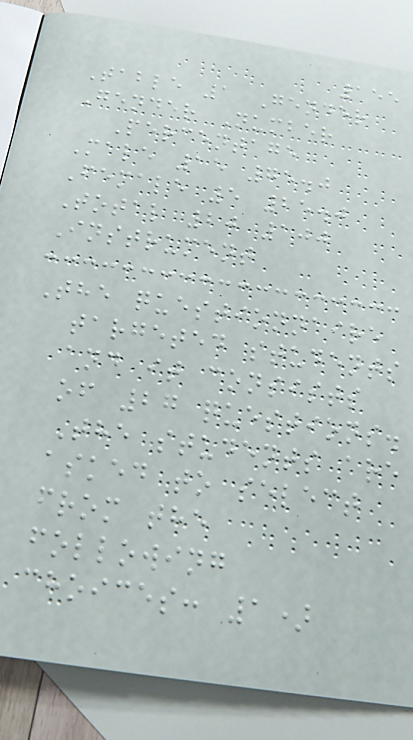155
Table 1 Gender
Gender Number
Percentage
Male 15 75.0
Female 5 25.0
Total 20 100
Instrument
The questionnaire
targeted students
and it consists
of 27 questions.
The students are
asked to select
from the
following
choices: 1)
